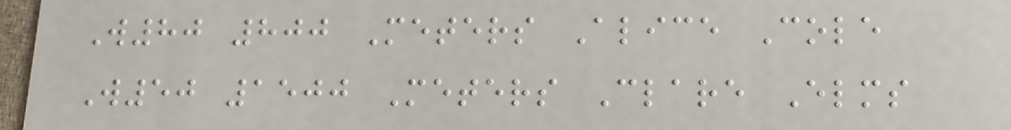W80 800 Meters Alice Cole
W50 1500 Meters Clare Elms
